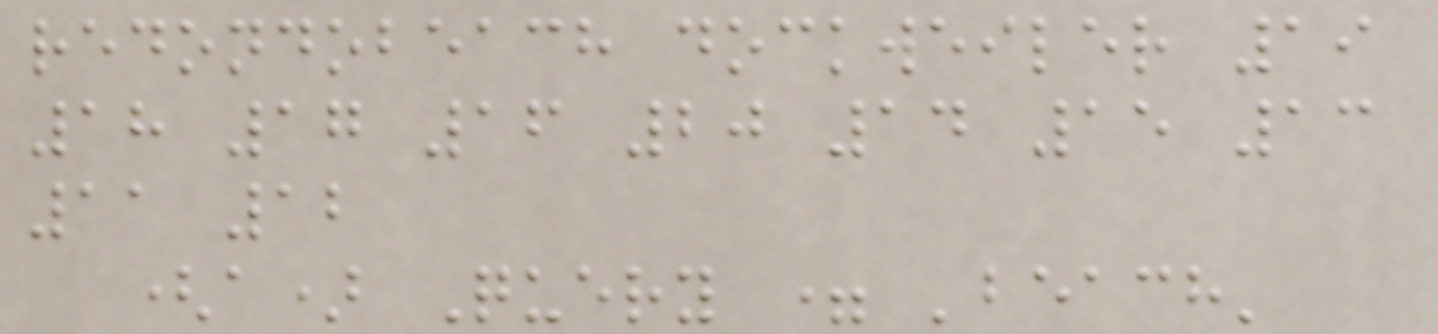redondobeach dockweiler 19
18 17 16 20 14 15 13
11 12
(a) Query = 'beach'
